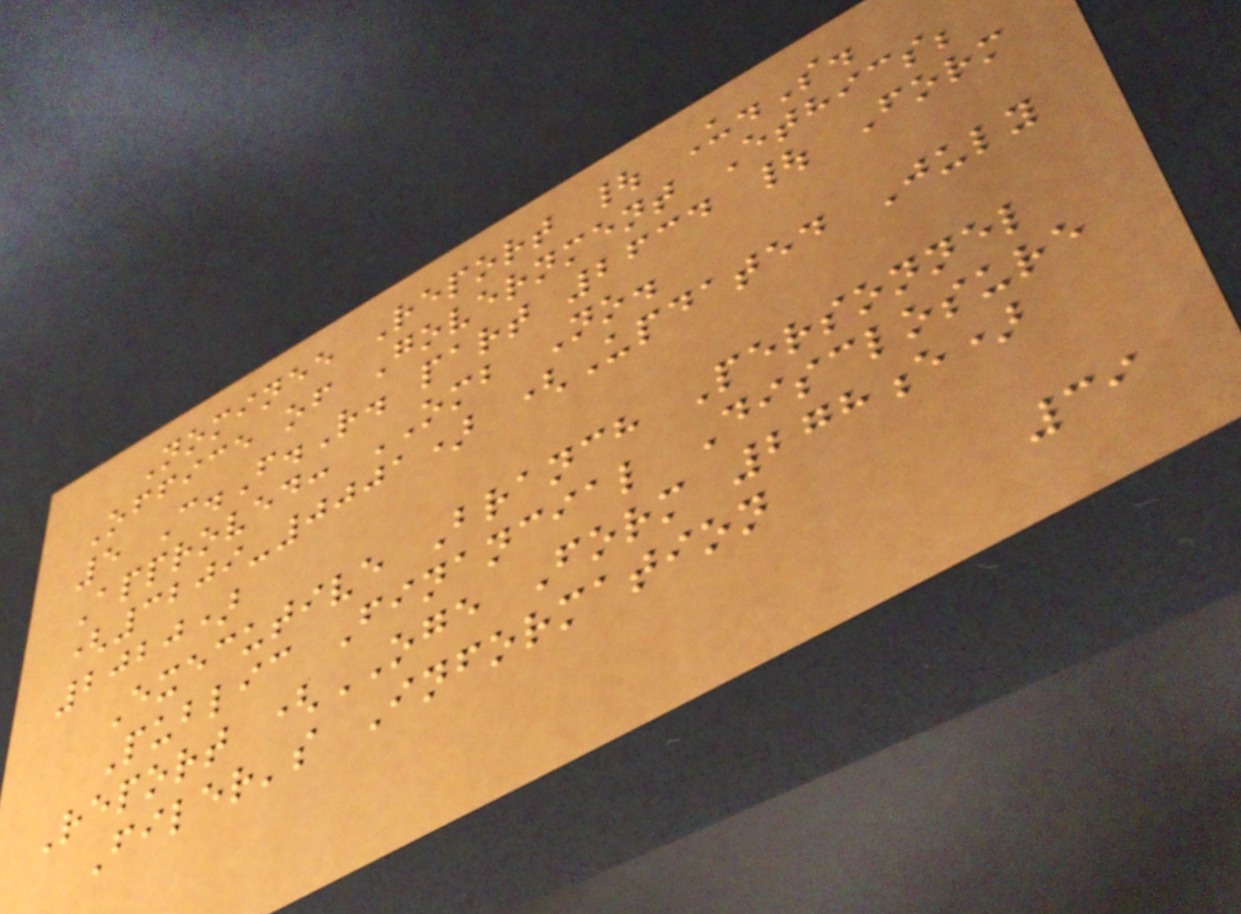Nominee Report | U.S.
Office of Government Ethics;
5 C.F.R. part 2634 | Form
Approved: OMB No.
(3209-0001) (Updated July
2020)
Executive Branch Personnel
Public Financial Disclosure
Report (OGE Form 278e)
Filer's Information
39
